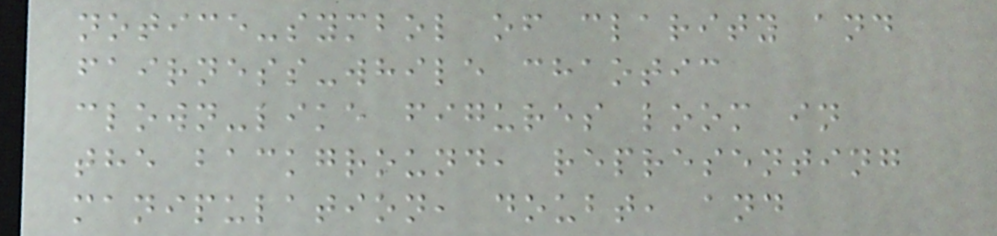notice-symbol of clarity and
fairness-while chaotic
clown-like figures loom in
the background, representing
manipulation, doubt, and
